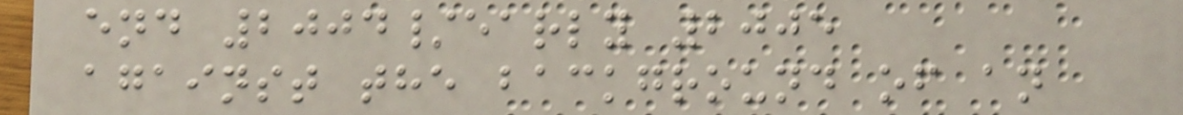end 2004/early 2005
against the background of an
